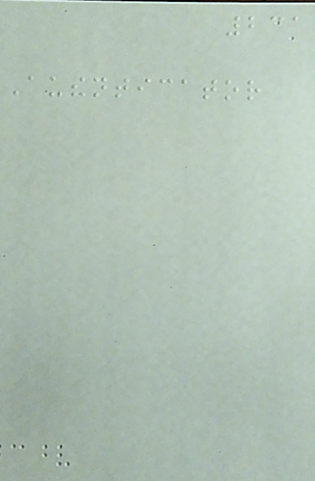231
Authenticator
